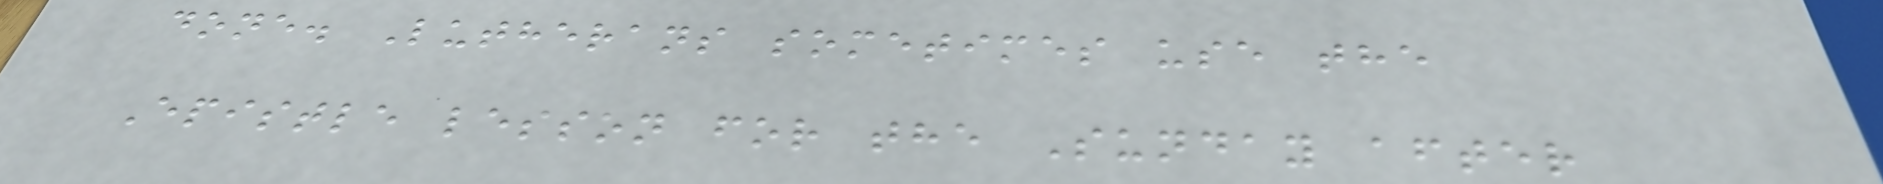done. Lutherans sometimes use the
Epistle lesson for the Sunday after
